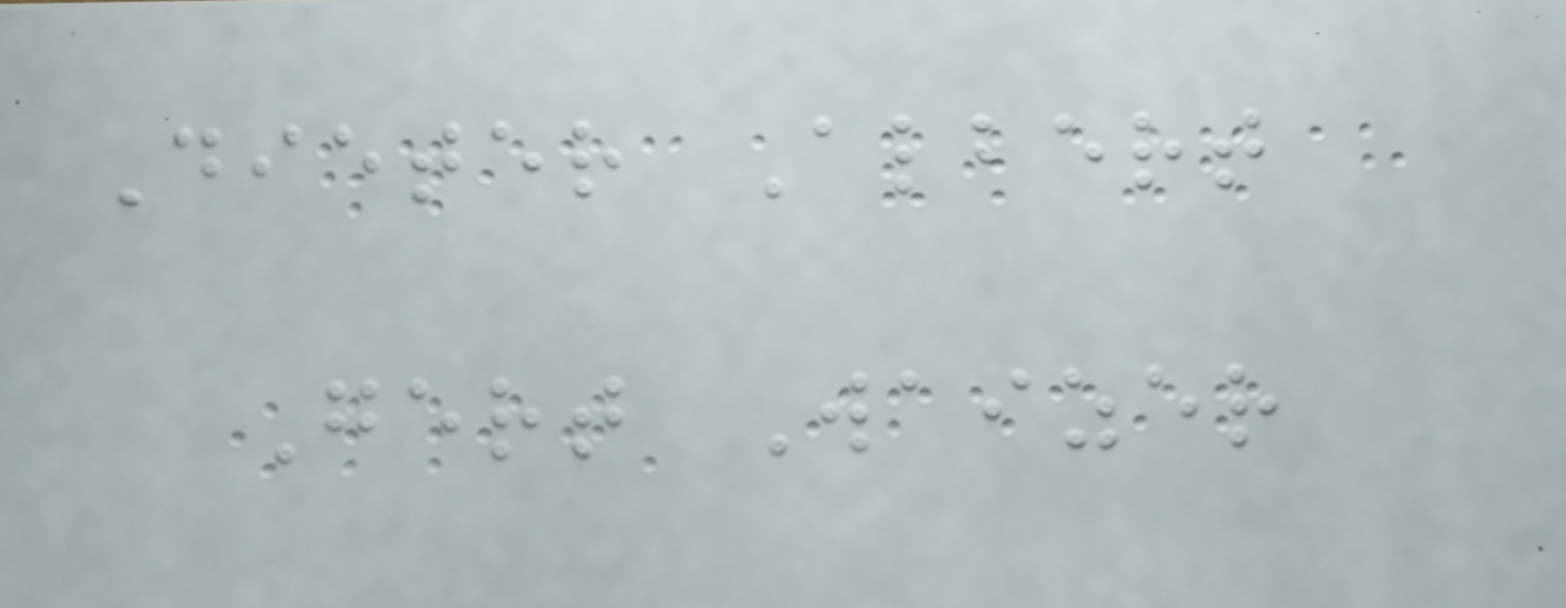Dieter Albert
Gert Waizer
